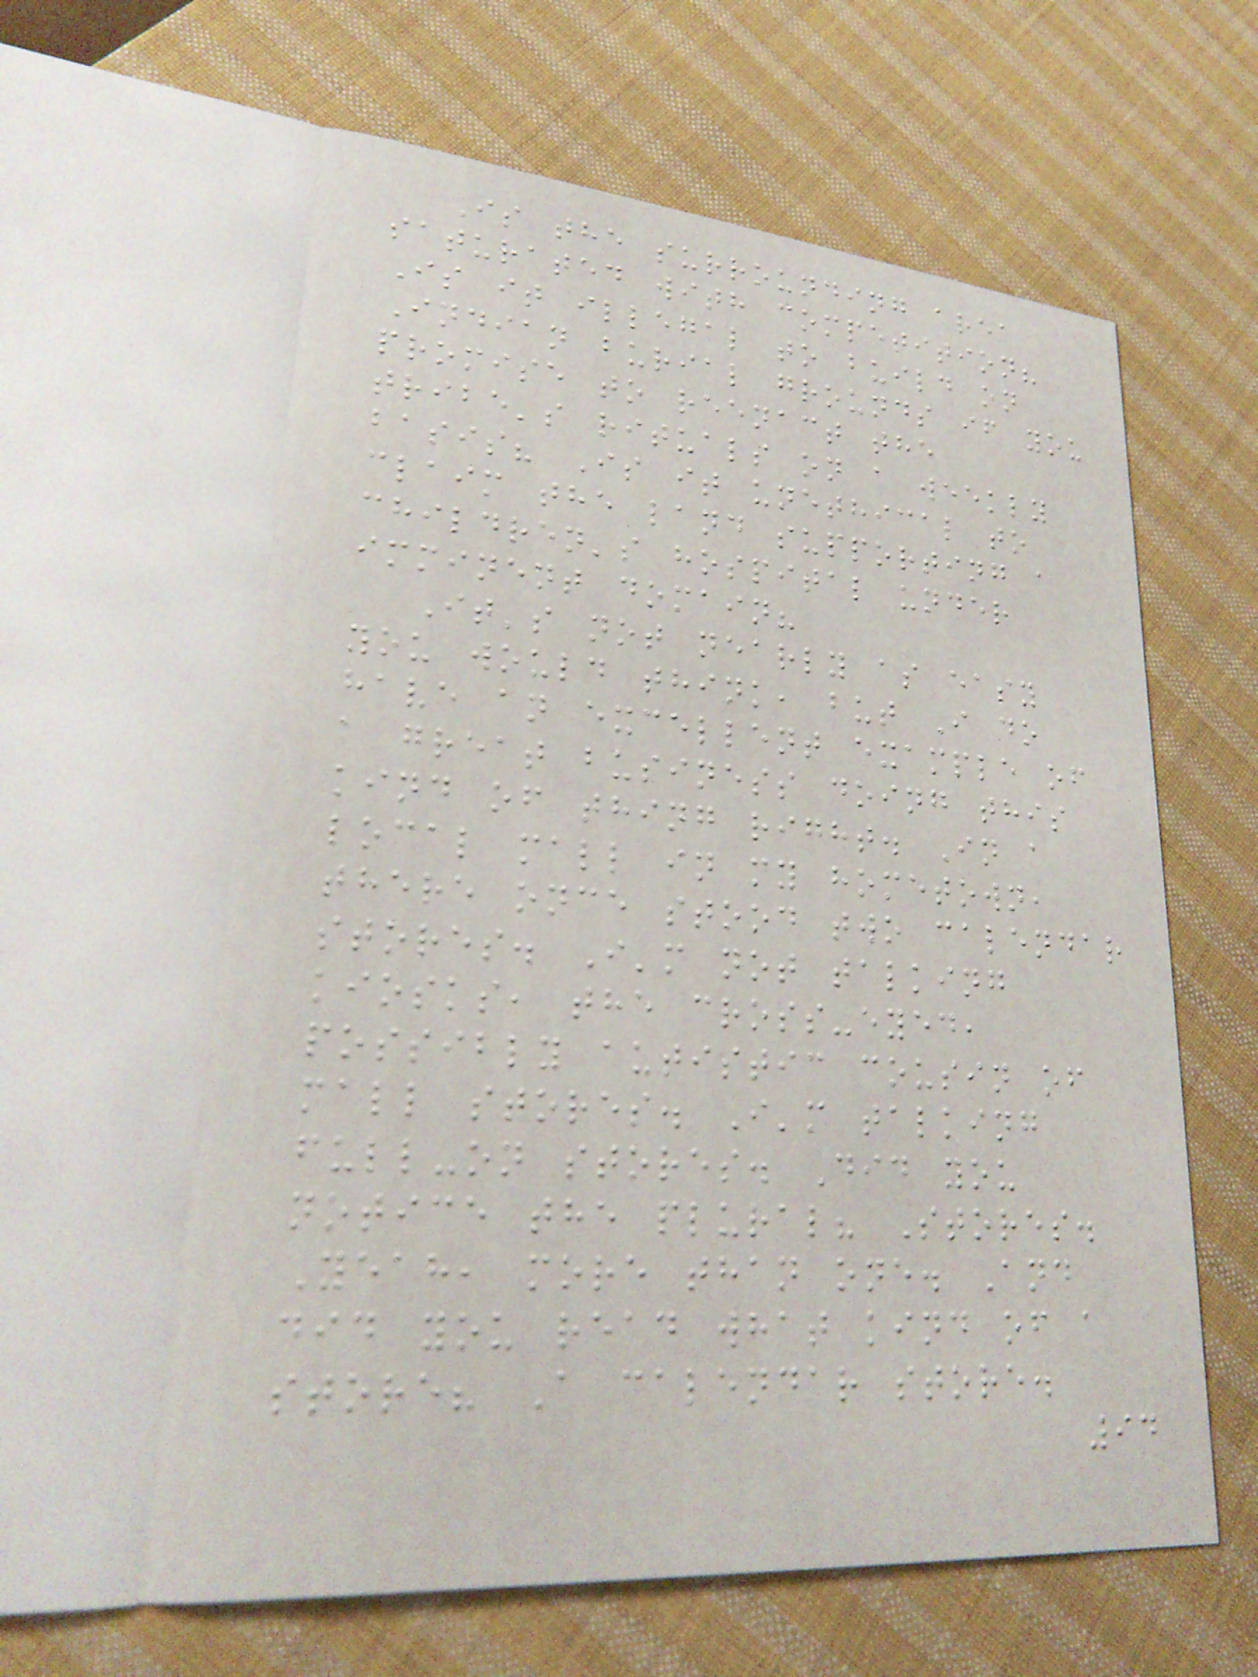Is the surrounding area
saturated with competition?
Is it illegal to build on
Indian burial grounds if you
promise to reenact the
tribe's rituals on a weekly
basis? Is it unethical to
claim the land supporting a
children's hospital under
imminent domain?
It's not nearly as easy
you would think, but I do
have an excellent example of
a great business doing this
kind of thing right. In a
local mall in my hometown,
there once stood two calendar
stores. I'm not talking
kiosks, the cross-eyed,
possibly autistic cousin of
mall stores. I'm talking
full-on stores. Did you
notice the plural? Stores.
Yeah, more than one. And
did you read what kind of a
store? A calendar store.
94
